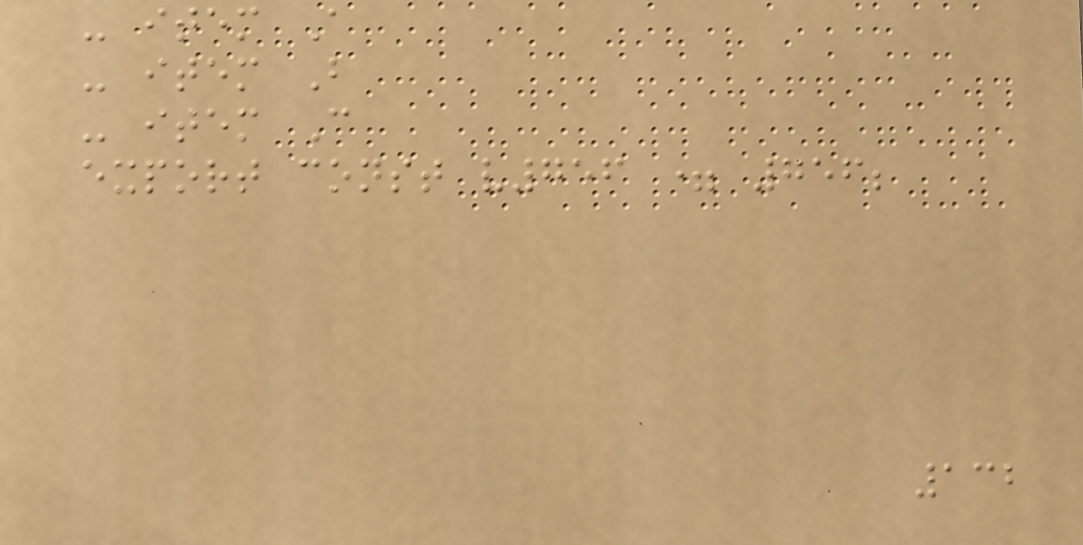- item A
- item B
- item C
export const v756 = 756;
132
